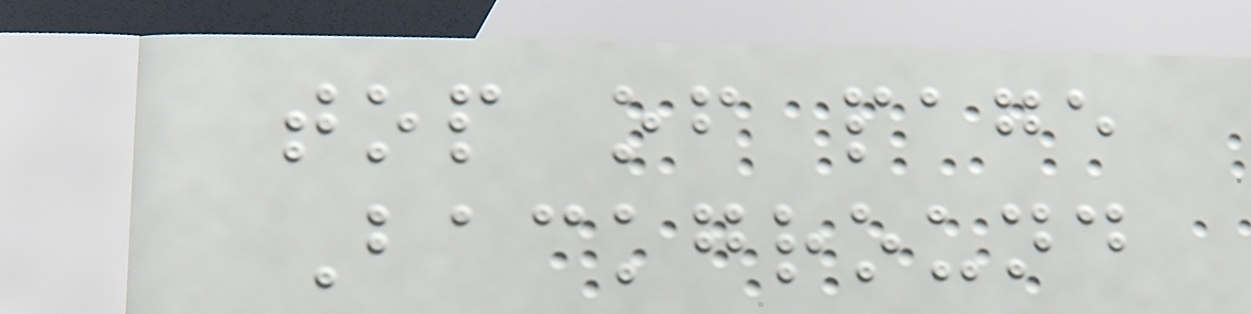top of page
Background
